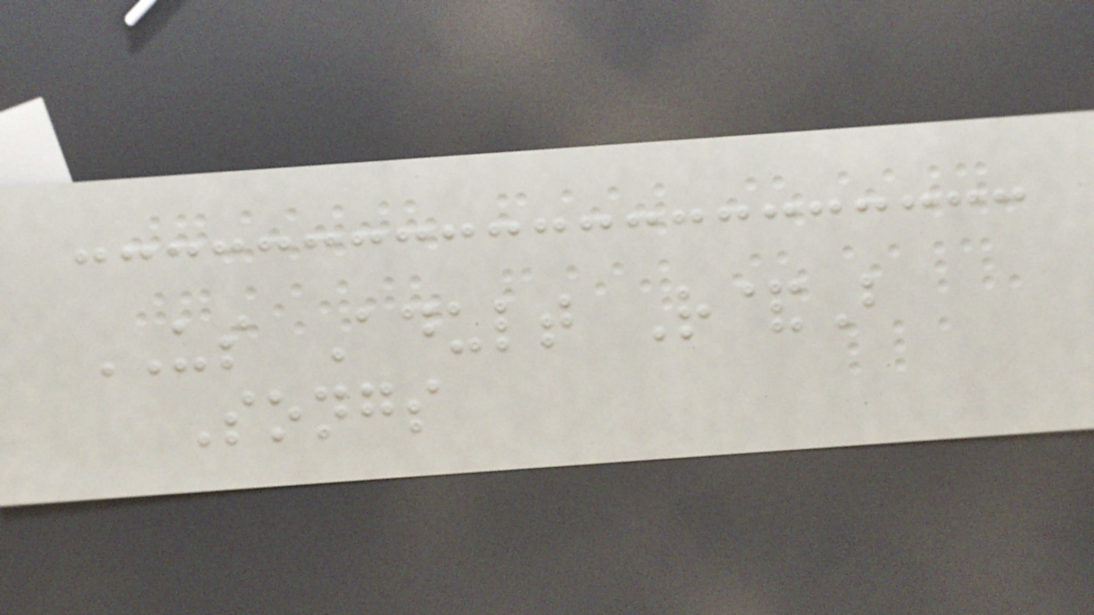US Adult R&B
Songs
